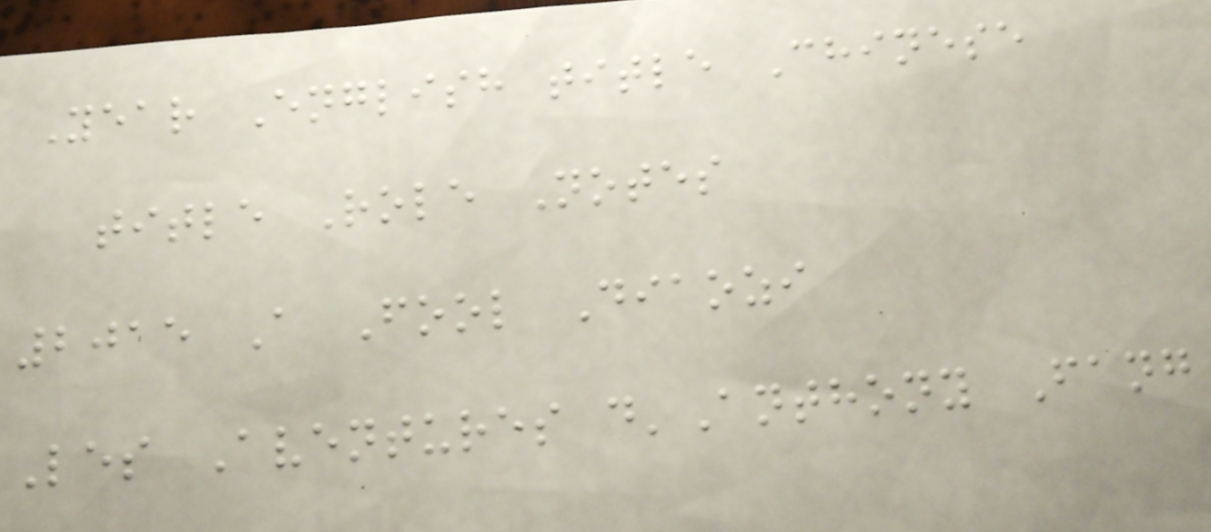Year English title Chinese
title Role Notes
2015 A Fool Diaozi
Les Aventures d'Anthony Fang
